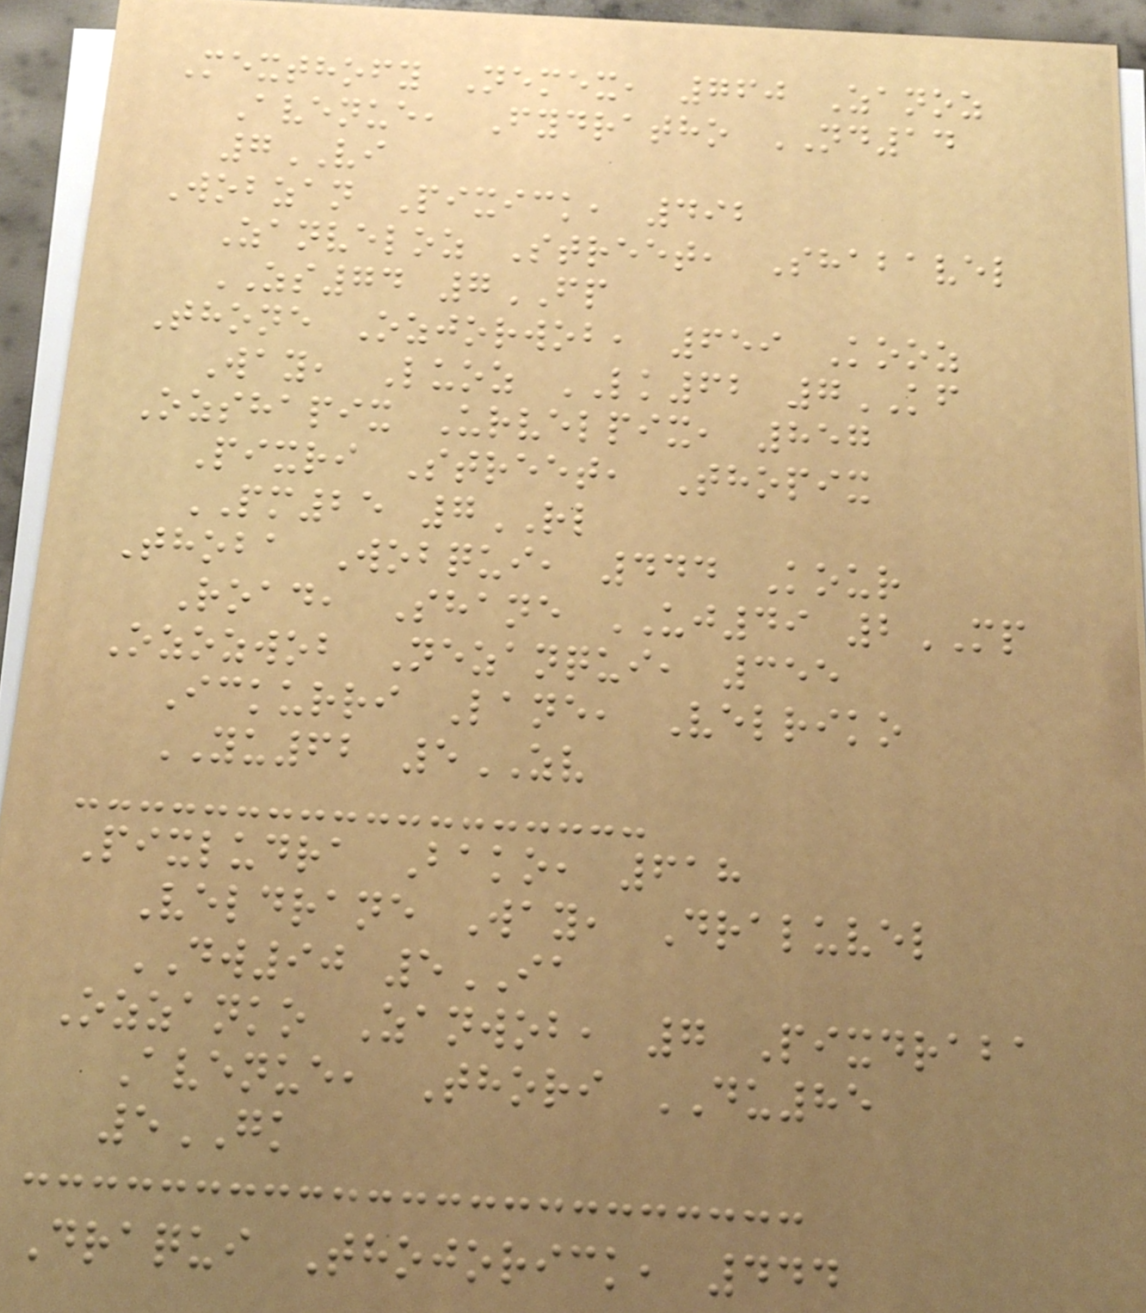Mexthofy Nemex, 760 Zanoz
Avenue, Fydratho ND14
7VI
Wobzan Pixick, 492
Zanveloz Street, Shabavel
ZS74 7FP
Thone Ozjorwob, 659 Kooz
Way, Luoz LK62 7KF
Ozshapix Urvelpix, 857
Pixri Street, Thopix
PM25 7RL
Thoba Wobqui, 444 Kour
Road, Shane UJ49 2MP
Ozozwob Nezanqui, 355
Ickurri Lane, Velriko
YU62 5ZV
Pixludra Bako, 618
Veldrane Way, Draluvel
DW90 5IA
Ozzanko Zanwob, 7 Pixdraba
Avenue, Thori DU85
5GK
Draqui Thojorick, 444
